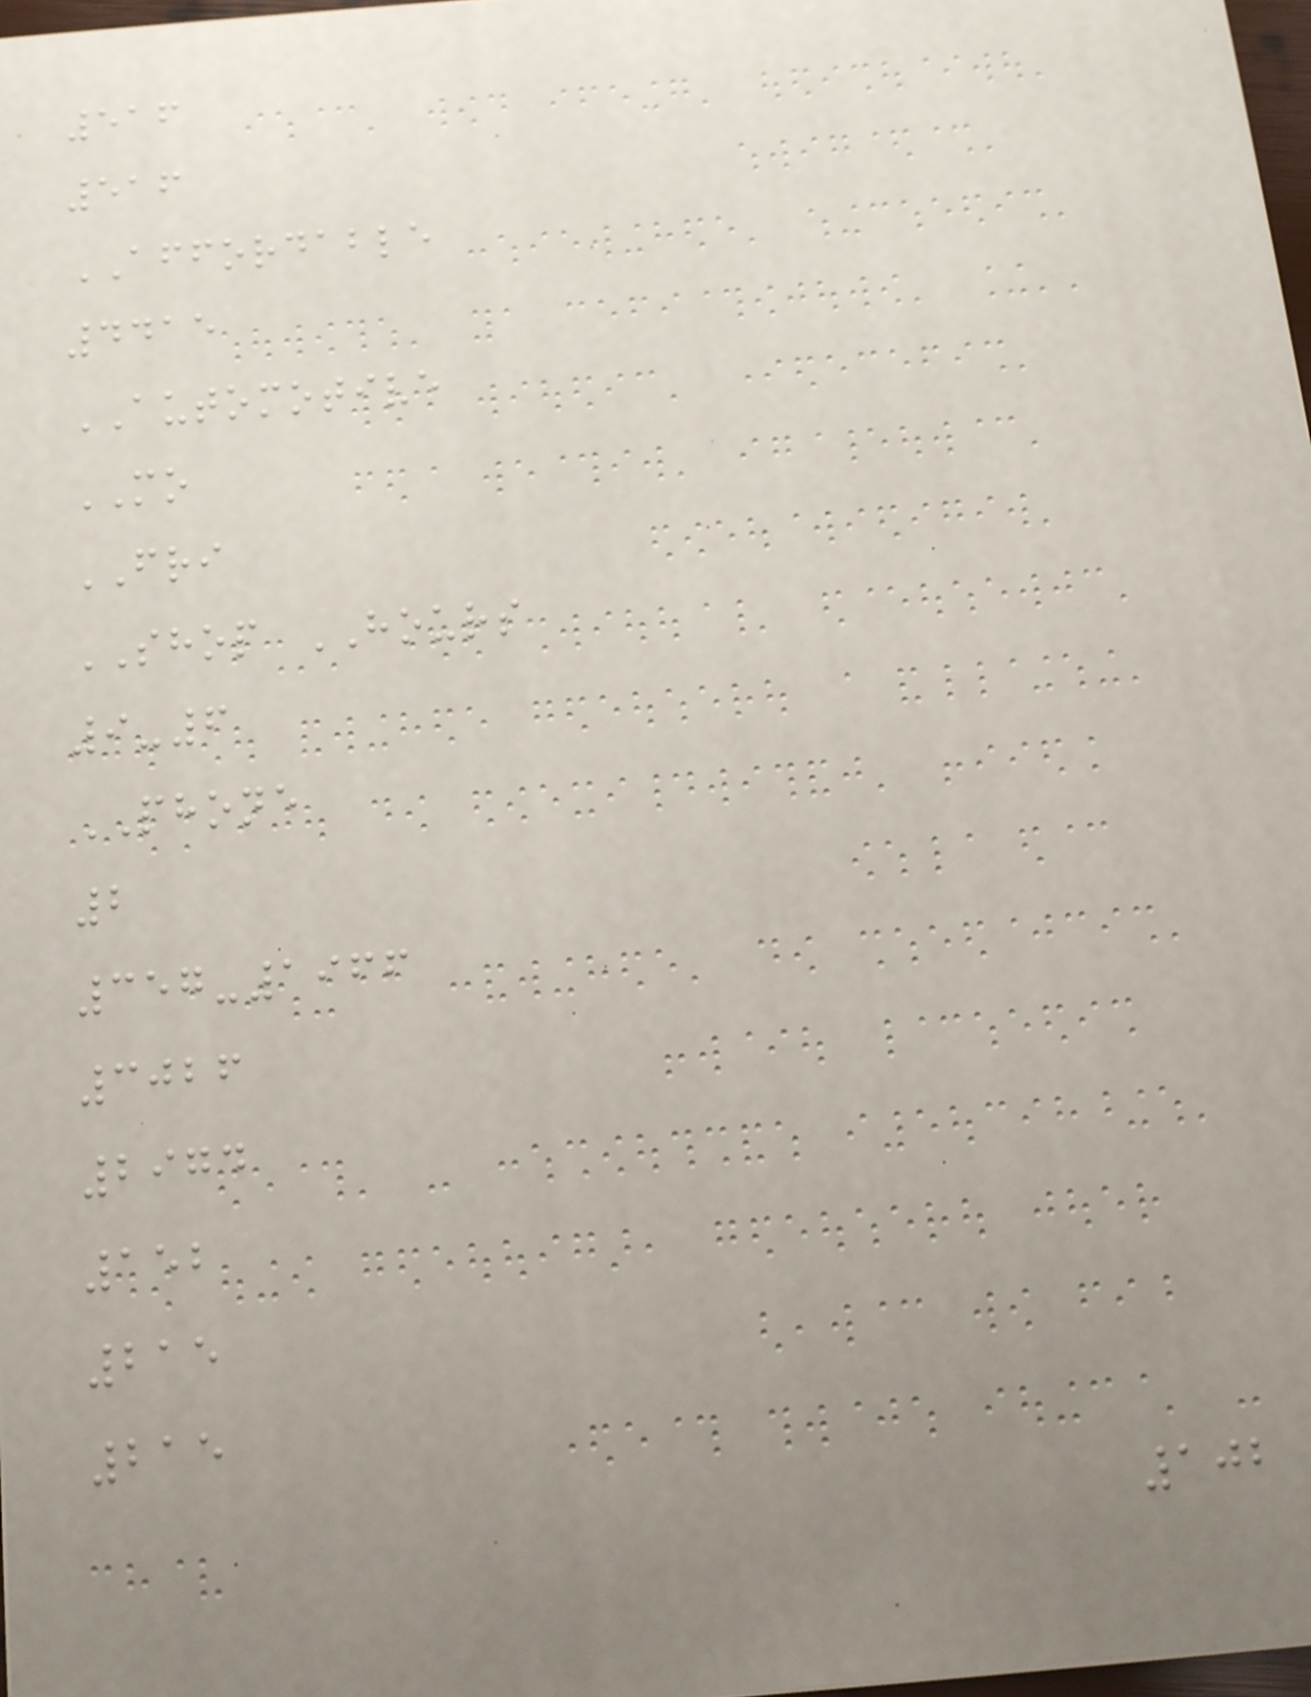516
516
AFFORDABLE
4415
AUTOMOTIVE
MO
FRI
SHOP HOURS
9-6
PHONE
2
357-1966
3026
2974
152
215
215
102
